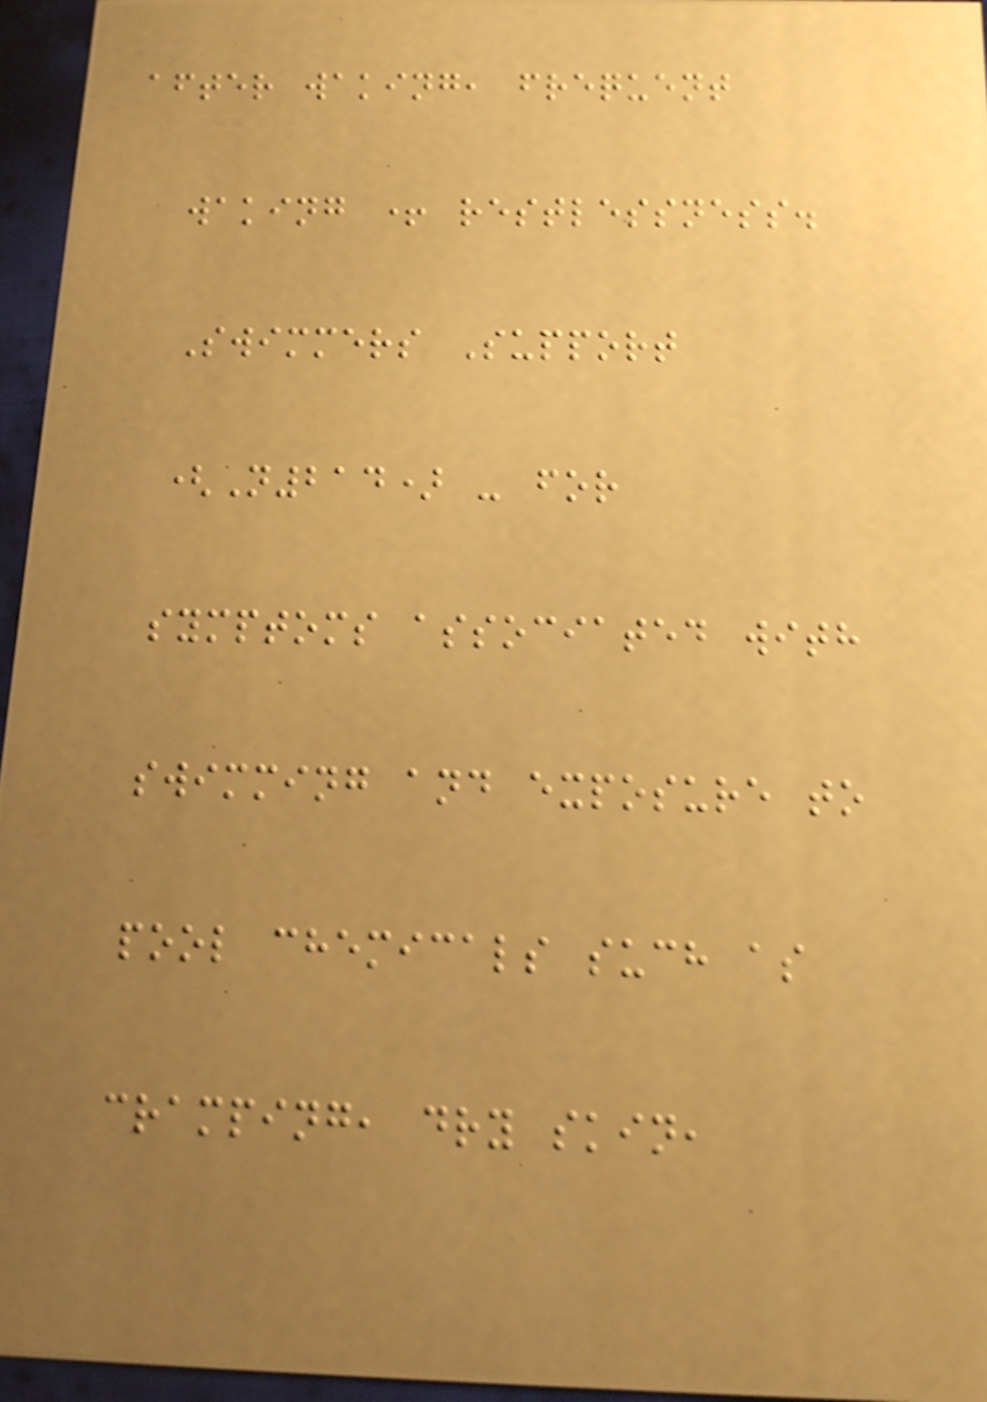after waking, frequent
waking + restlessness.
Swimmers Support
(N214) - for
symptoms associated with
swimming and exposure to
pool chemicals such as
cramping, dry skin,
